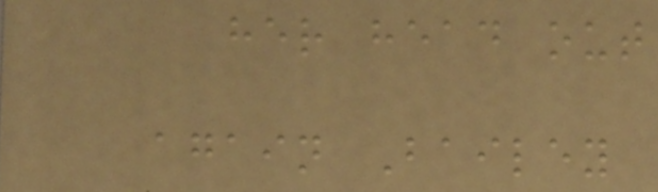her head out
again Bailey
